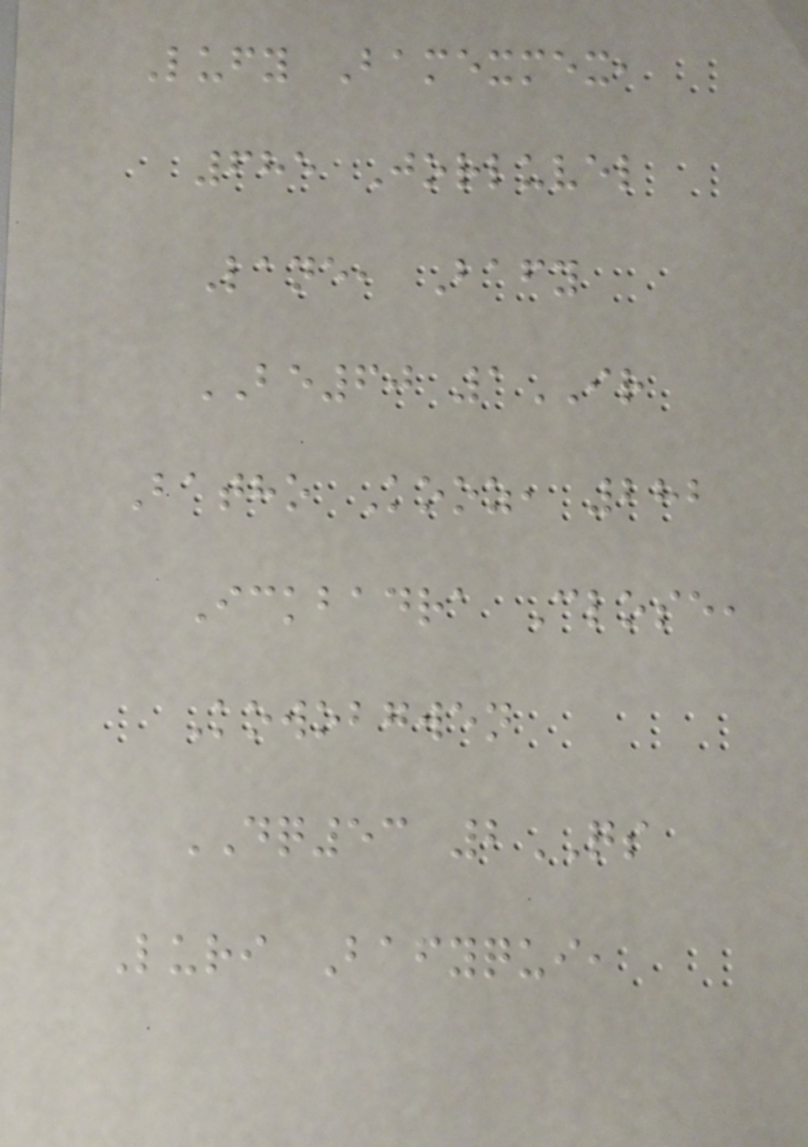Lufy Bamexmex,
685 Jorluvel
Lane, Bafy
BE60 1IR
Batho Kooz, 282
Ickbadra Close,
Kowobgwen
DQ53 2QS
Luri Bafyqui,
